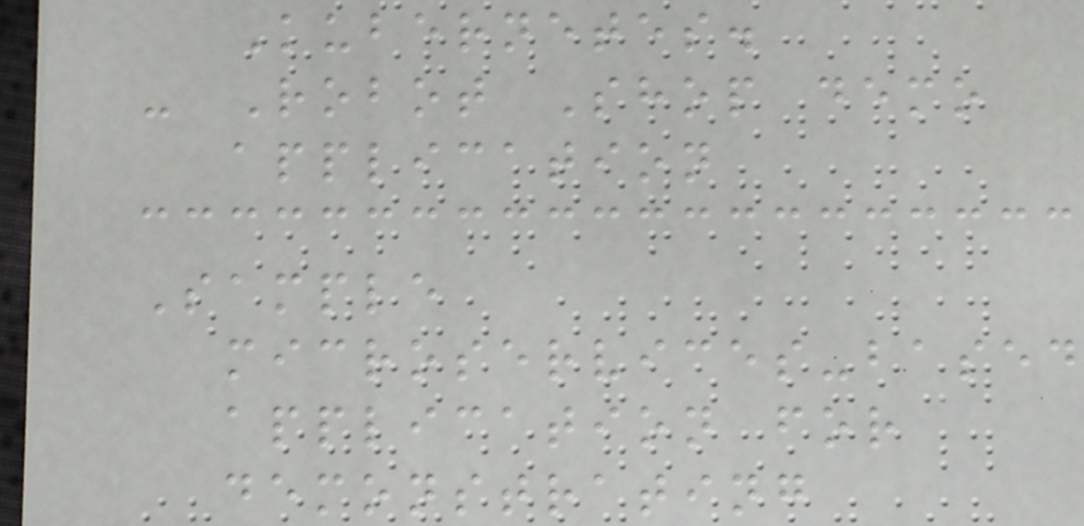Kubernetes.
- Robot Shop demo
application
Sample
microservices-based
application for
demonstrating
